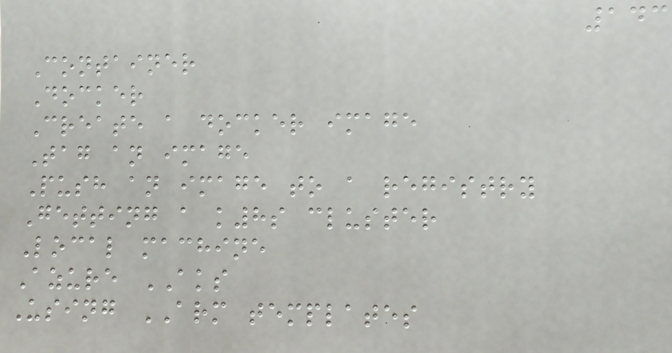143
Container
Docker
Create a docker image
Tag an image
Push an image to a registry
Getting a k8s cluster
Local machine
Azure AKS
Using ARM templates
